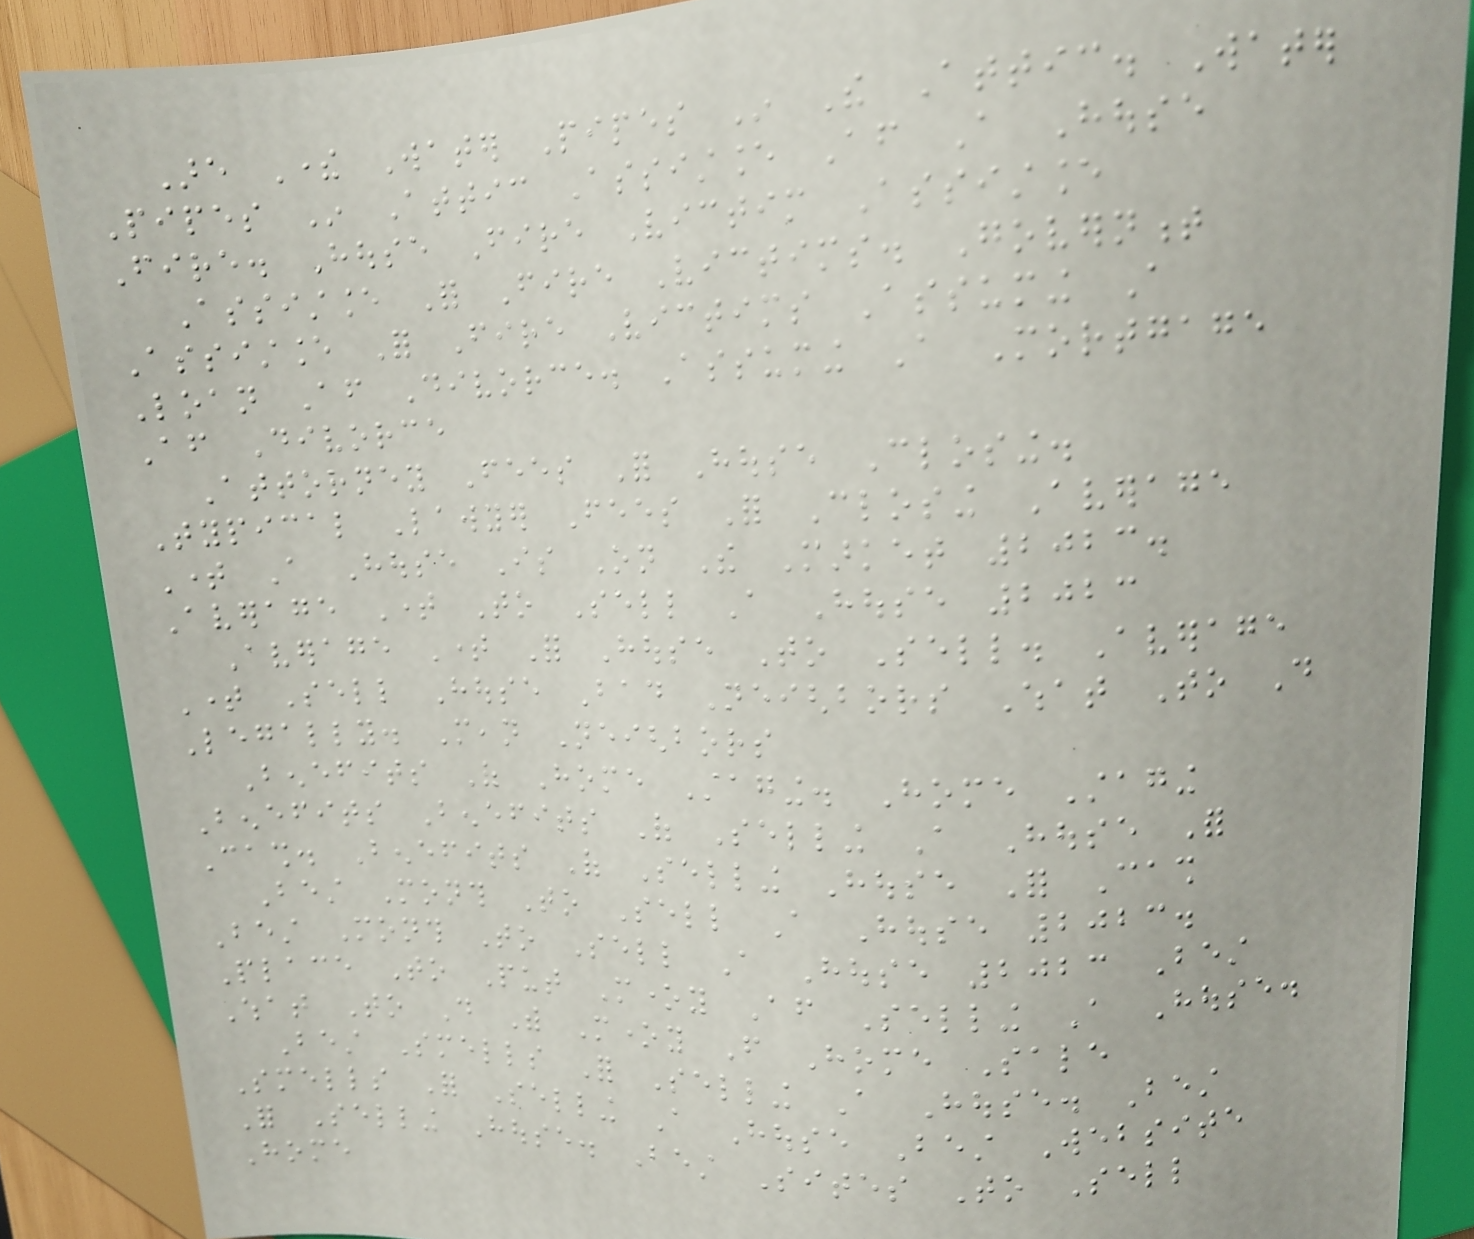Are There Water Pipes In The Attic. Water
Pipes In Attic Assistance After A House
Fire. House Fire Victim Assistance
Assistance For Fire Victims. Government
Assistance For Fire Victims Assuming A
Loan After Divorce. Assuming A Mortgage
After Divorce
Attorney Fees For House Closing.
Typical Lawyer Fees For Closing Average
Time A House Is On The Market 2023.
Average Time To Sell A House 2023
Average Time For House To Sell. Average
Time Sell House Bad Neighbors What To Do
Legally. Mean Neighbors
Benefits Of Home Staging. Home Staging
Benefits Benefits Of Selling A House For
Cash. Benefits Of Selling House For Cash
Best Month To Sell A House 2023.
Best Month To Sell A House 2023 Best
Place To Put Money After Selling A House.
What To Do With Money From Home Sale
Best Smells For Selling A House. Best
Smells For Selling A House Best Website
For Selling House. Best Sites To Sell
Home
